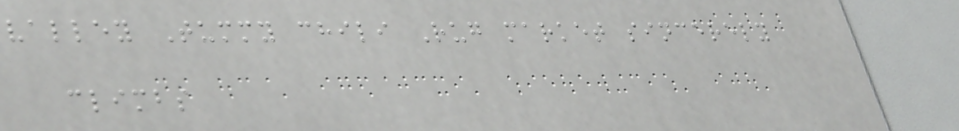valley Tummy chili Rug market sincerely
climbs
